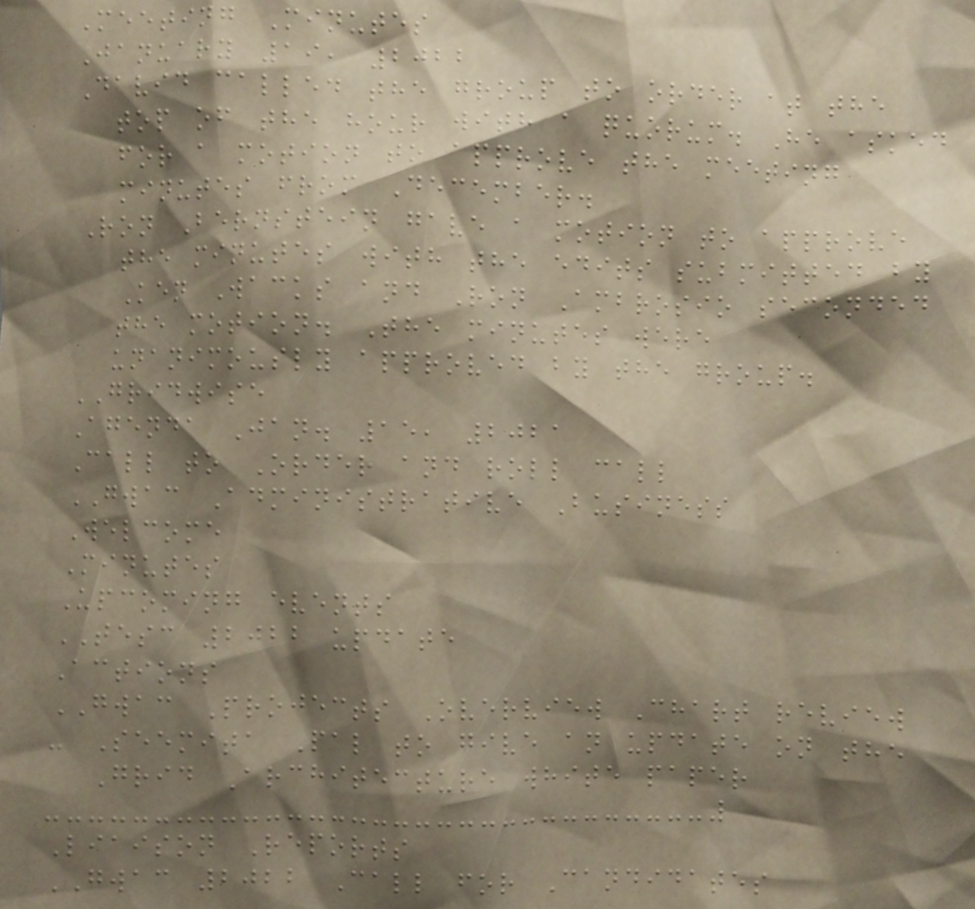Meeting Minutes
January 19, 2022
David called the group to order at the
top of the hour with a quorum. He asked
for a motion to approve the meeting
minutes from December.
Ron Bernstein gave a motion to approve
the minutes with the edits submitted by
Ken Wacks and Ron Ambrosio seconded
the motion. The minutes were
unanimously approved by the group.
GRIDWISE
Agenda Jan. 15, 2021
Call to Order and roll call
GWAC Administrative Business
Welcome
Minutes
Upcoming events
TESC 2022 update
Actions
GWAC Projects Overview Chart review
- Seemita Pal to give an update on the
Grid Architecture white paper
Liaison Reports
GWAC 2022 Call for Candidates
